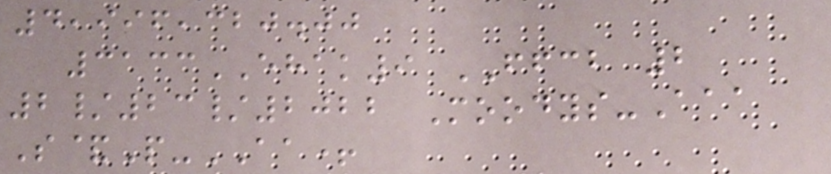4,996,320.00
3133EHAK9 FFCB 2
2/23/2022 Moodys-Aaa
S&P-AA+
